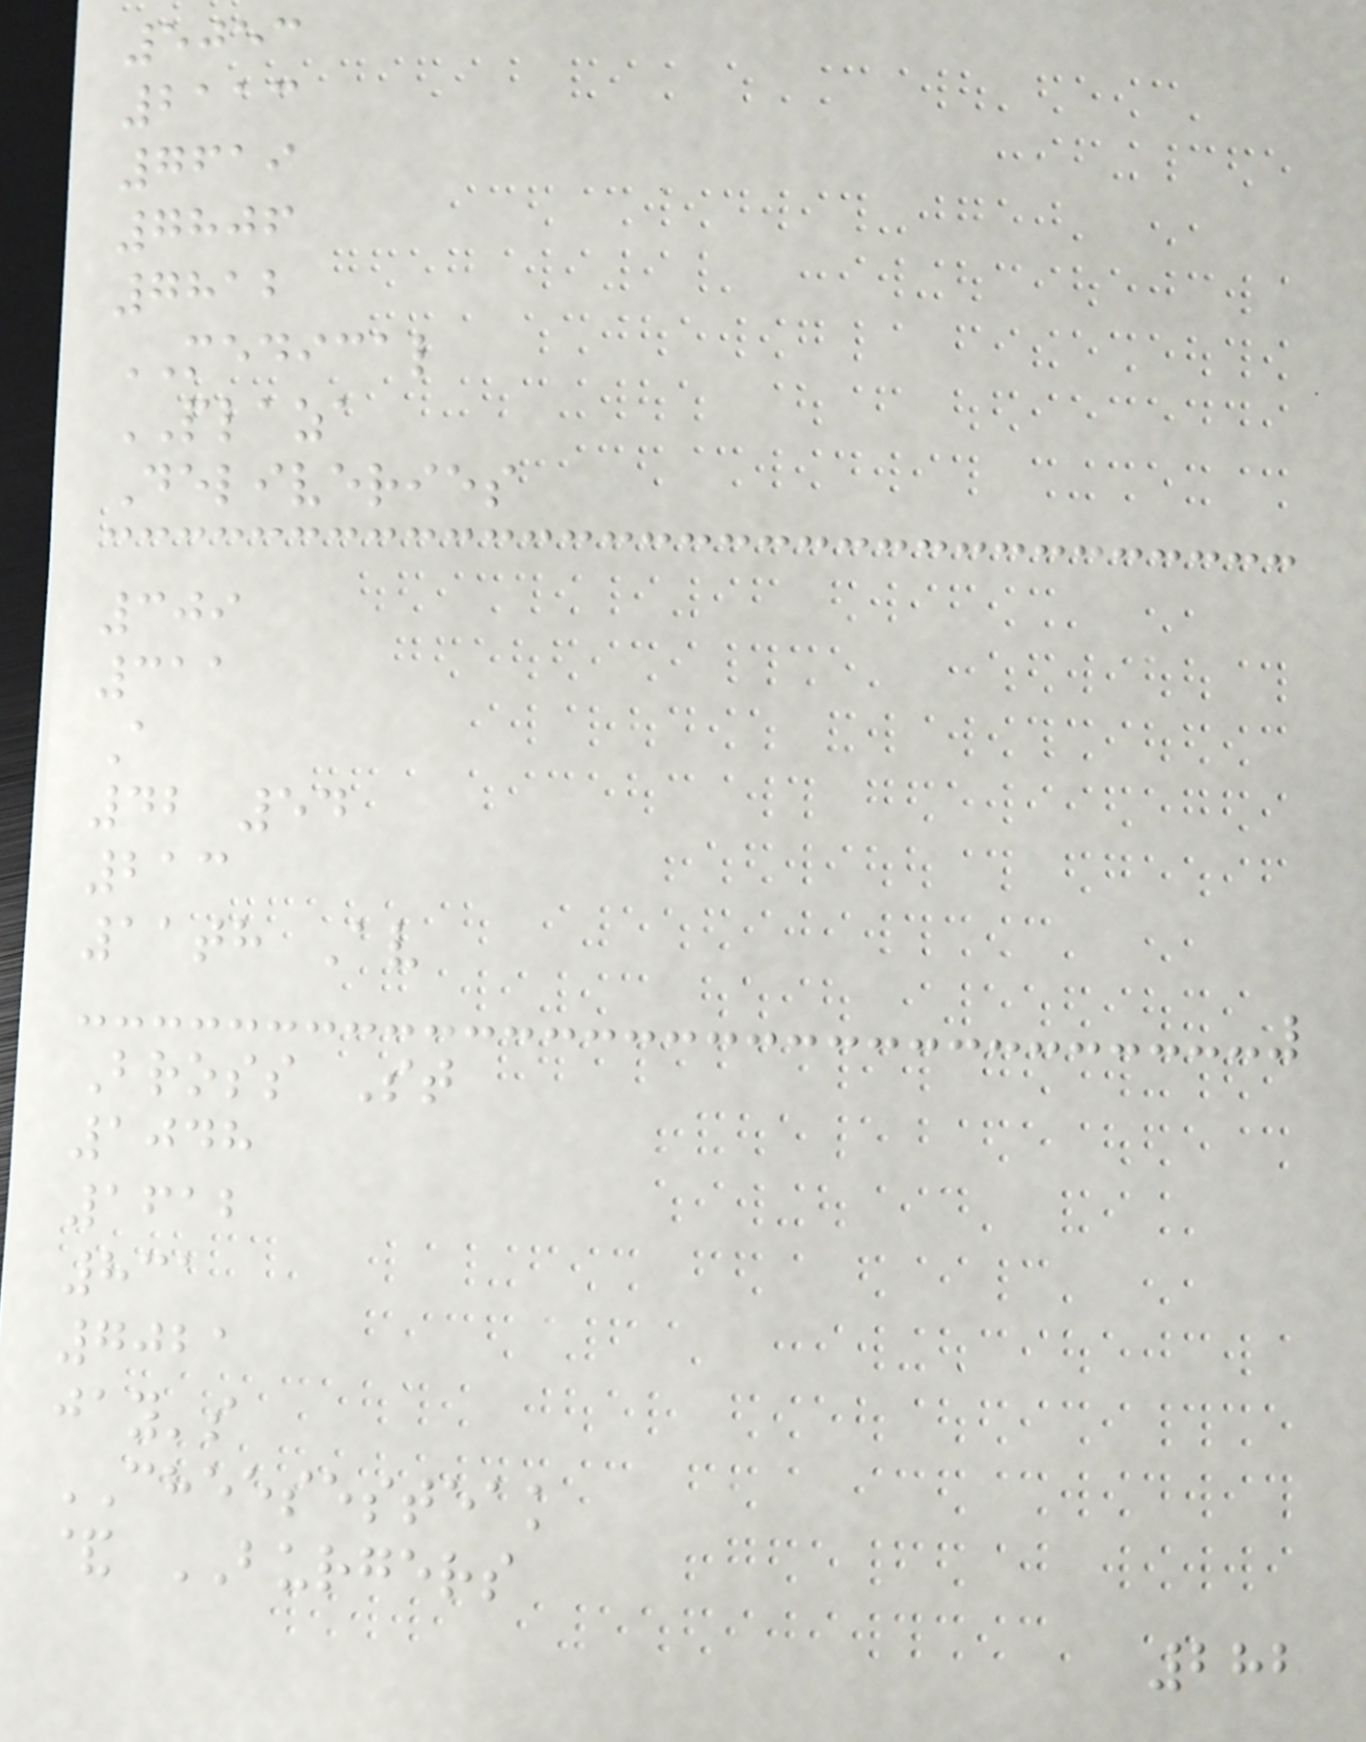5053
2113
7619
7806
7812
MEDICAL
PLAZA
Deliveries
309
311
A
42 54
213
11th Av
Bross St
1048
1612
831
7021
jay's
CHEESESTEAK
& BURGERS
282
